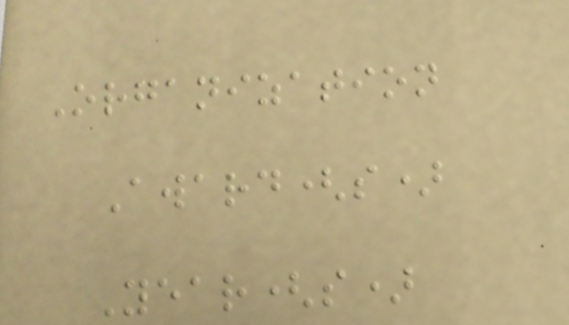Organization
Award(s)
Year(s)
